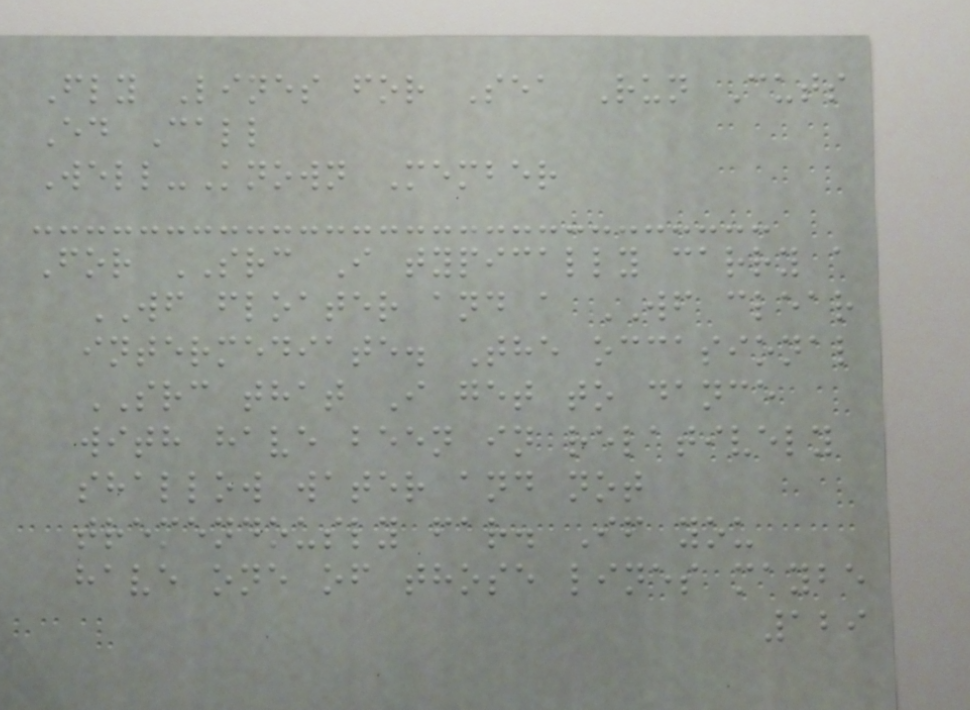Fly Lines for Sea Run Cuts
Ed Call
Well-Known Member
For SRC I typically carry a
WF floater and a WF clear
intermediate. The occasional
SRC that I get to dance
with have been in relatively
shallow water and not
tremendously far. If you
have one of those lines maybe
129
